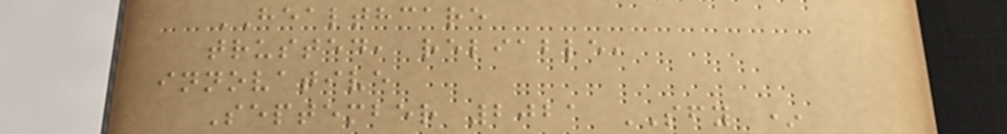HEALTHCARE
trusted, reliable,
innovative
September 2021 SFY *
